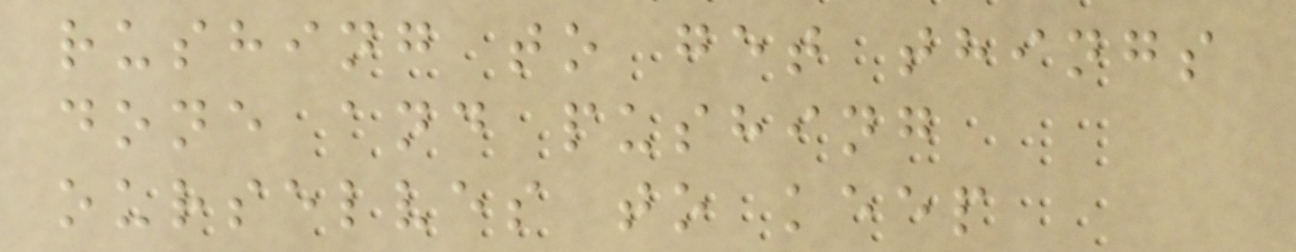rushing to get things
done and pushing
ourselves to keep
